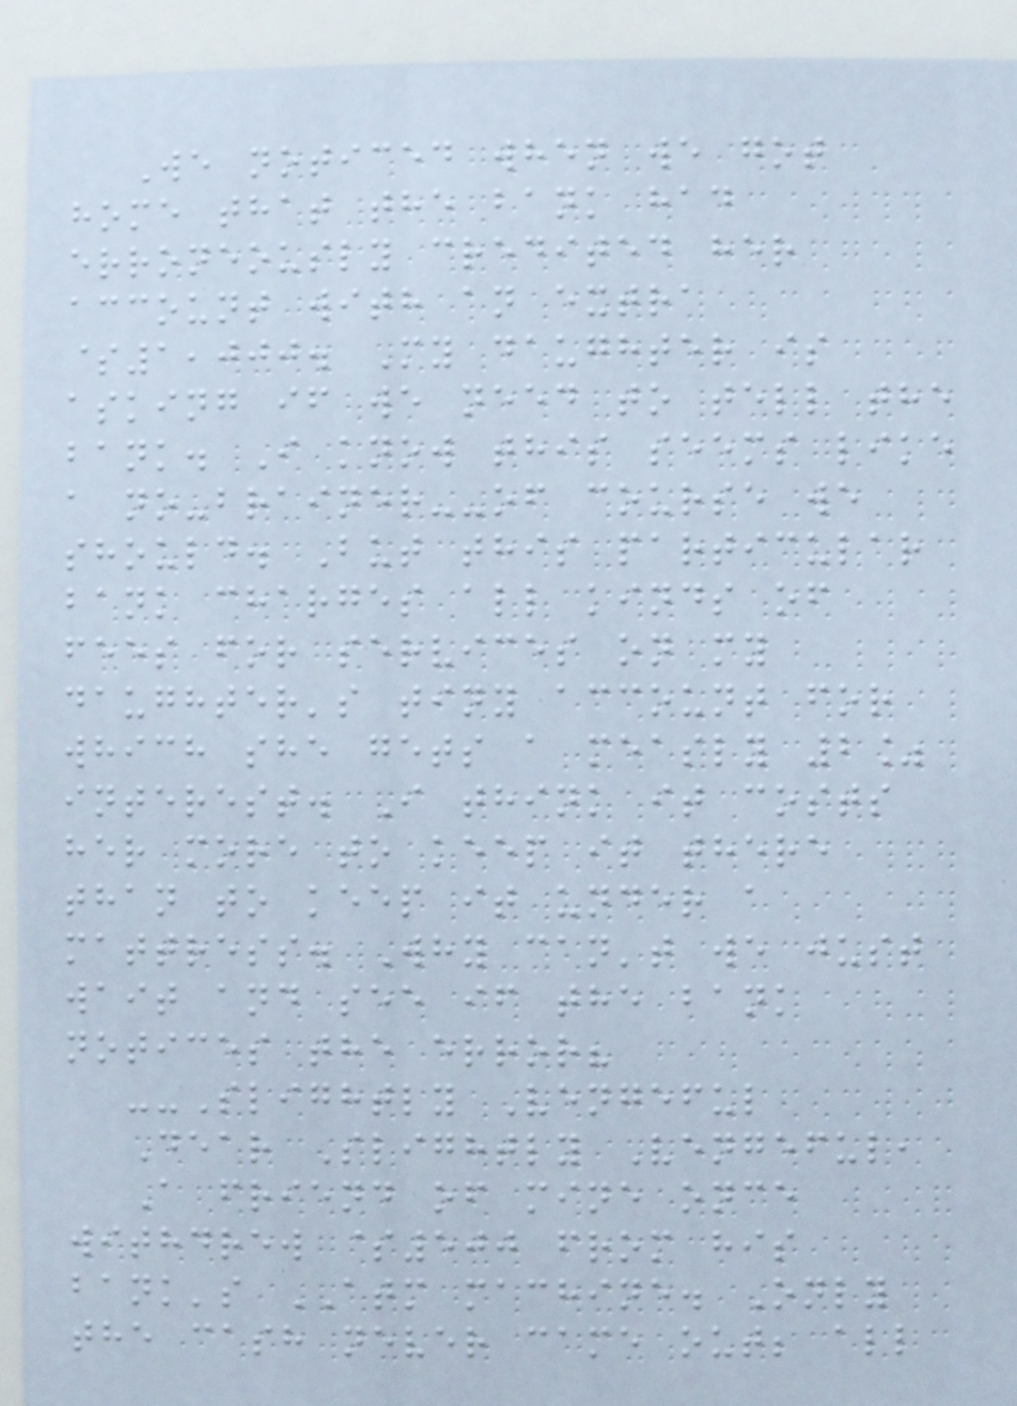We noticed when we got
home that the bank had
erroneously credited her
account with an extra
$1,000. My daughter is
asking if we need to tell the
bank. I know this seems like
a no-brainer--of course we
should. But this particular
bank charges all kinds of
fees for services on my
daughter's tiny account for
which she gets a measly 2%
interest. I think it costs
her more to keep it there
than to keep it under a
mattress. Why can't we just
wait and see if the bank
notices the error?
--Slightly Vengeful
Dear Slightly Vengeful,
A friend of mine once
withdrew $500 from his
bank's ATM machine. Only
the cash never came out; all
